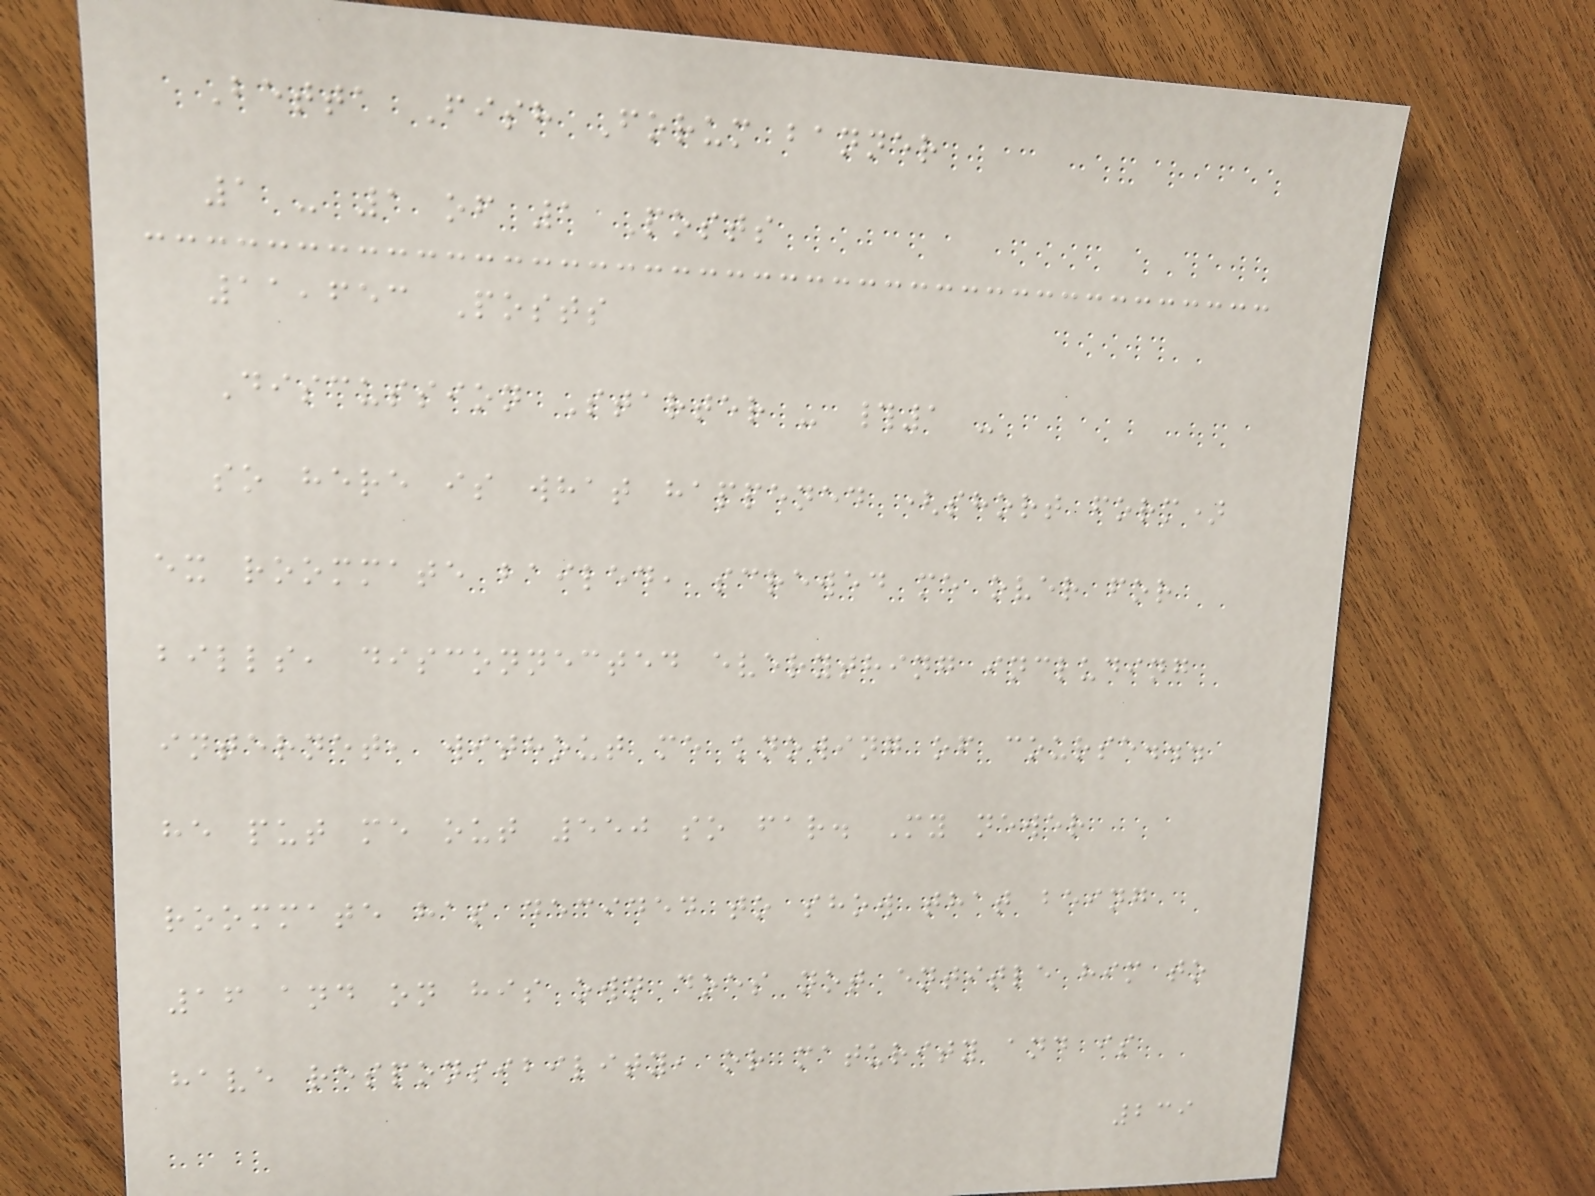Betta Fish Forum banner
1 - 1 of 1 Posts
11,653 Posts
Discussion Starter - #1 -
so here is what happened (short form)
ex roommate bailed, screwed me over for
bills, disconnected everything including
internet, without me knowing of course...
he put me out 550 so far. My newer
roommate has decided to show that being
16 and on his own does not entitle him to
have responsibility, or maturity and is
239
